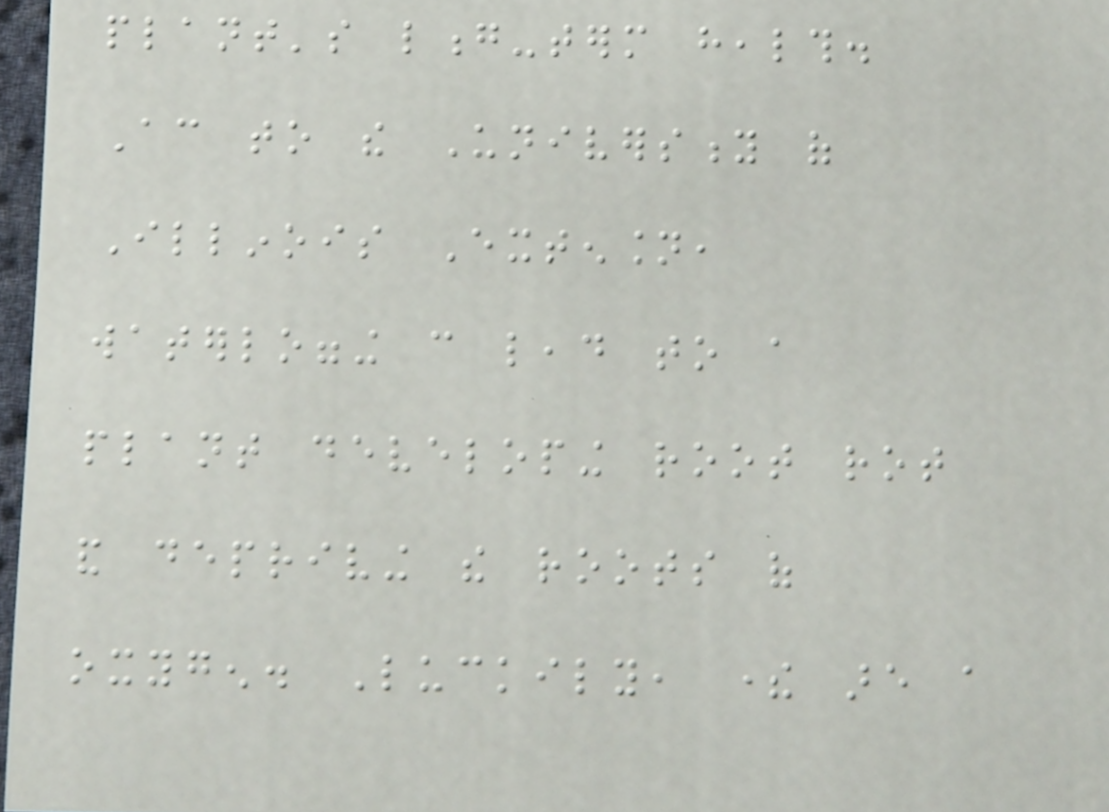plant's long-term health.
According to the University of
Illinois Extension,
waterlogging can lead to a
plant developing root rot
and depriving the roots of
oxygen. Luckily, there are a
